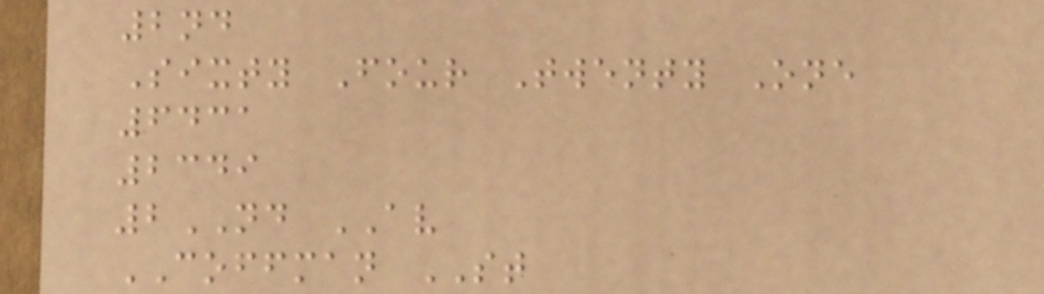2nd
Sixty Four Twenty One
6431
2349
2ND AV
COFFMAN ST
